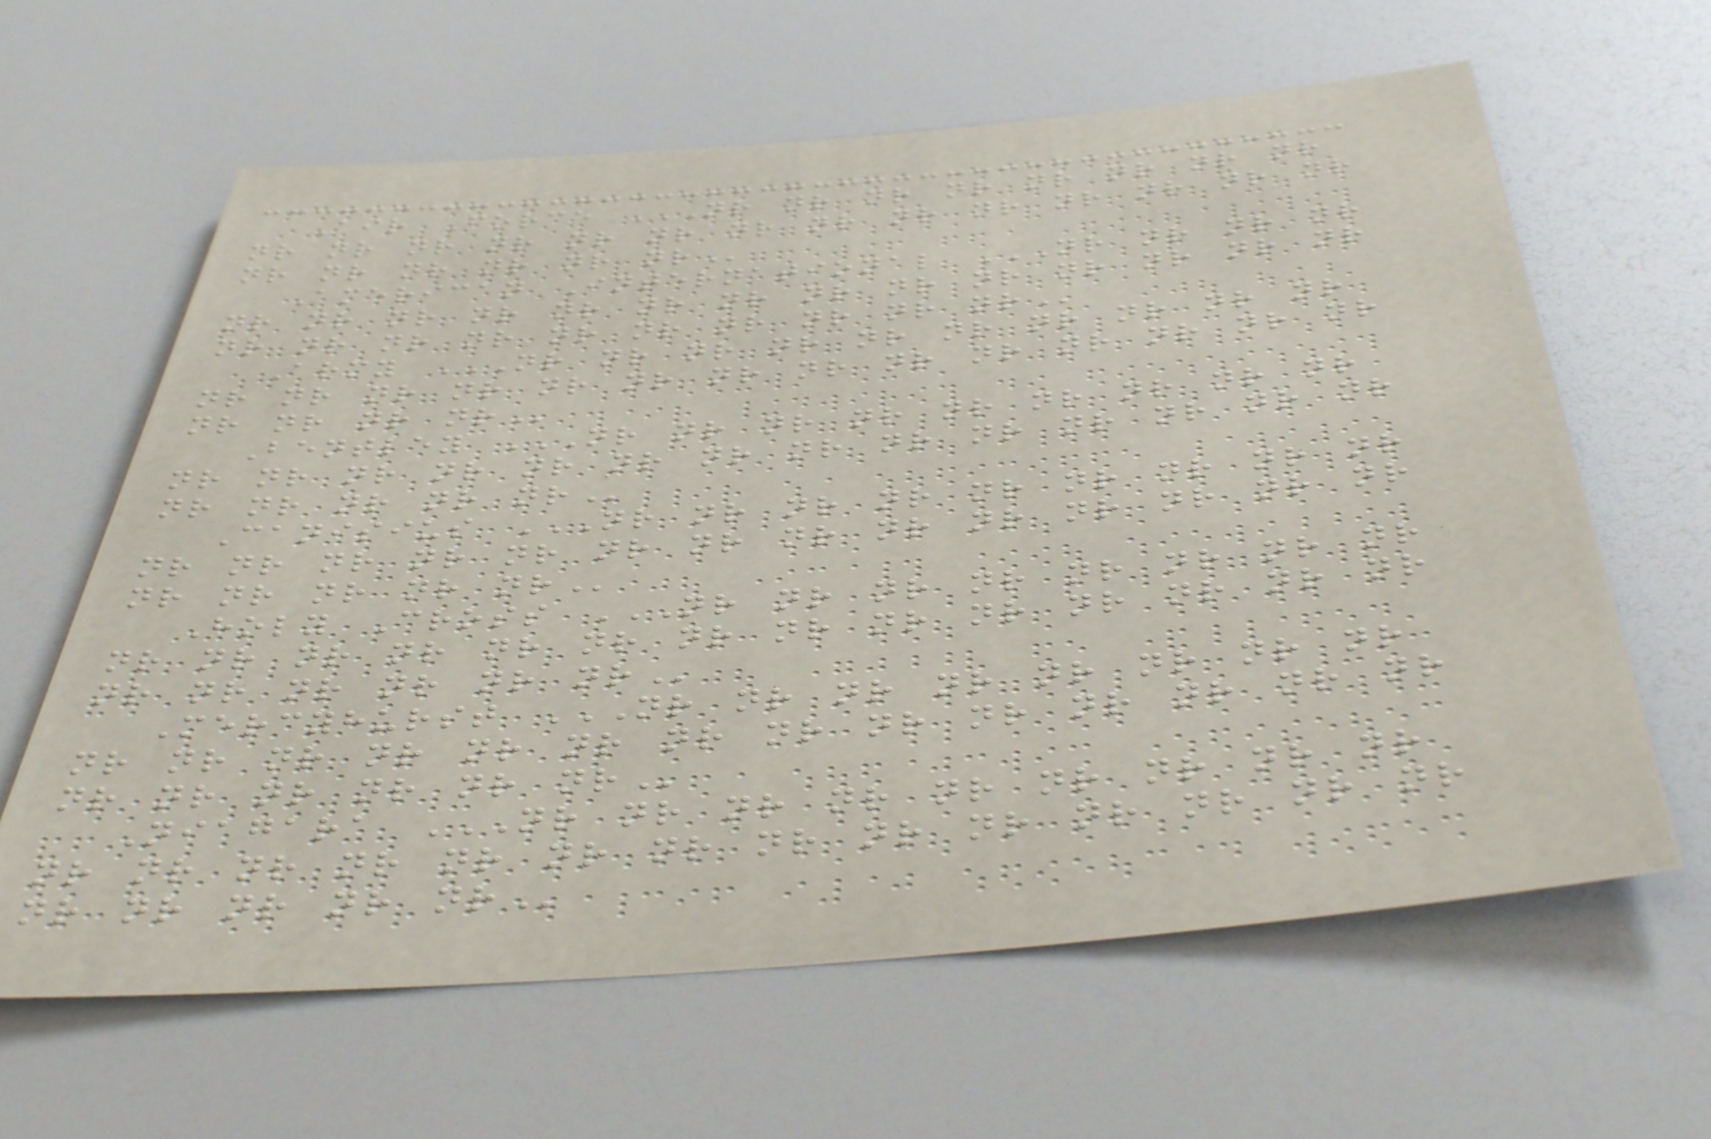Air Force NR NR NR NR NR NR NR NR
NR NR NR NR NR NR NR NR NR NR NR NR NR NR
NR NR NR NR NR NR
American International NR NR NR NR
NR NR NR NR NR NR NR NR NR NR NR NR NR NR
NR NR NR NR NR NR NR NR NR NR
Army NR NR NR NR NR NR NR NR NR NR
NR NR NR NR NR NR NR NR NR NR NR NR NR NR
NR NR NR NR
Bentley NR NR NR NR NR NR NR NR NR
NR NR NR NR NR NR NR NR NR NR NR NR NR NR
NR NR NR NR NR
Canisius NR NR NR NR NR NR NR NR NR
NR NR NR NR NR NR NR NR NR NR NR NR NR NR
NR NR NR NR NR
Holy Cross NR NR NR NR NR NR NR NR
NR NR NR NR NR NR NR NR NR NR NR NR NR NR
NR NR NR NR NR NR
Mercyhurst NR NR NR NR NR NR NR NR
NR NR NR NR NR NR NR NR NR NR NR NR NR NR
NR NR NR NR NR NR
Niagara NR NR NR NR NR NR NR NR NR
NR NR NR NR NR NR NR NR NR NR NR NR NR NR
NR NR NR NR NR
